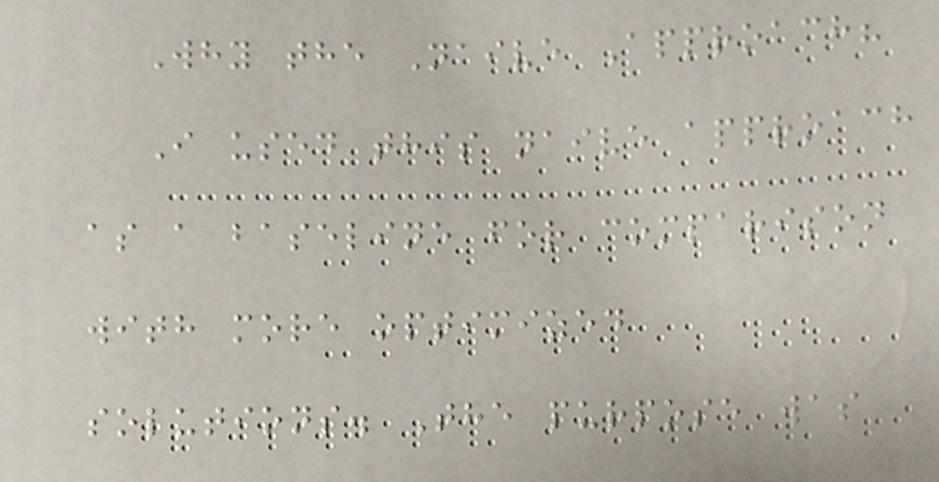Why the Naive Approach?
I used this naive approach
as a baseline for comparison
with more optimized
solutions. The purpose was
